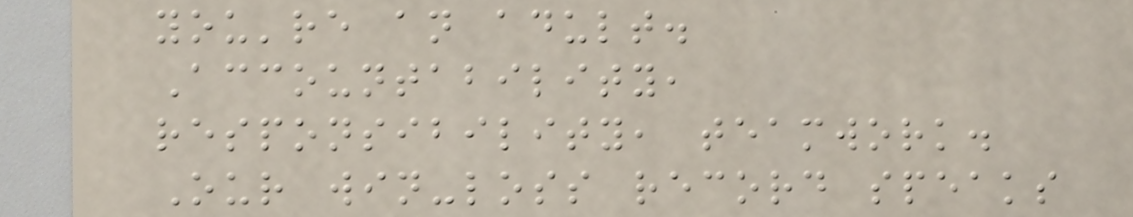you're an adult.
Accountability,
responsibility, teamwork.
Our win-loss record speaks
